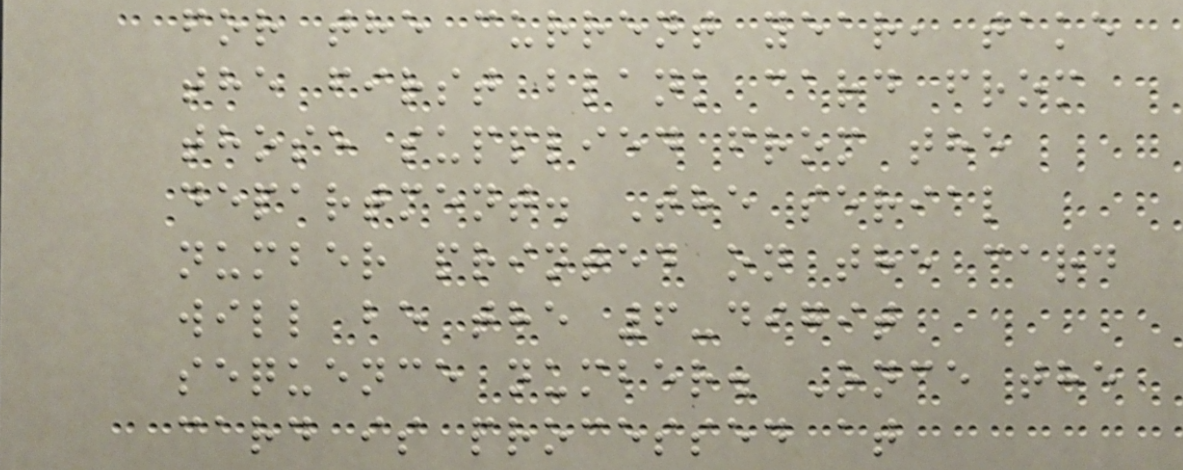for the current year, take
the first blank card from
those supplied from the
department. The serial
number printed on the card
will be the 6-digit
sequence number. Once the
card is processed at
